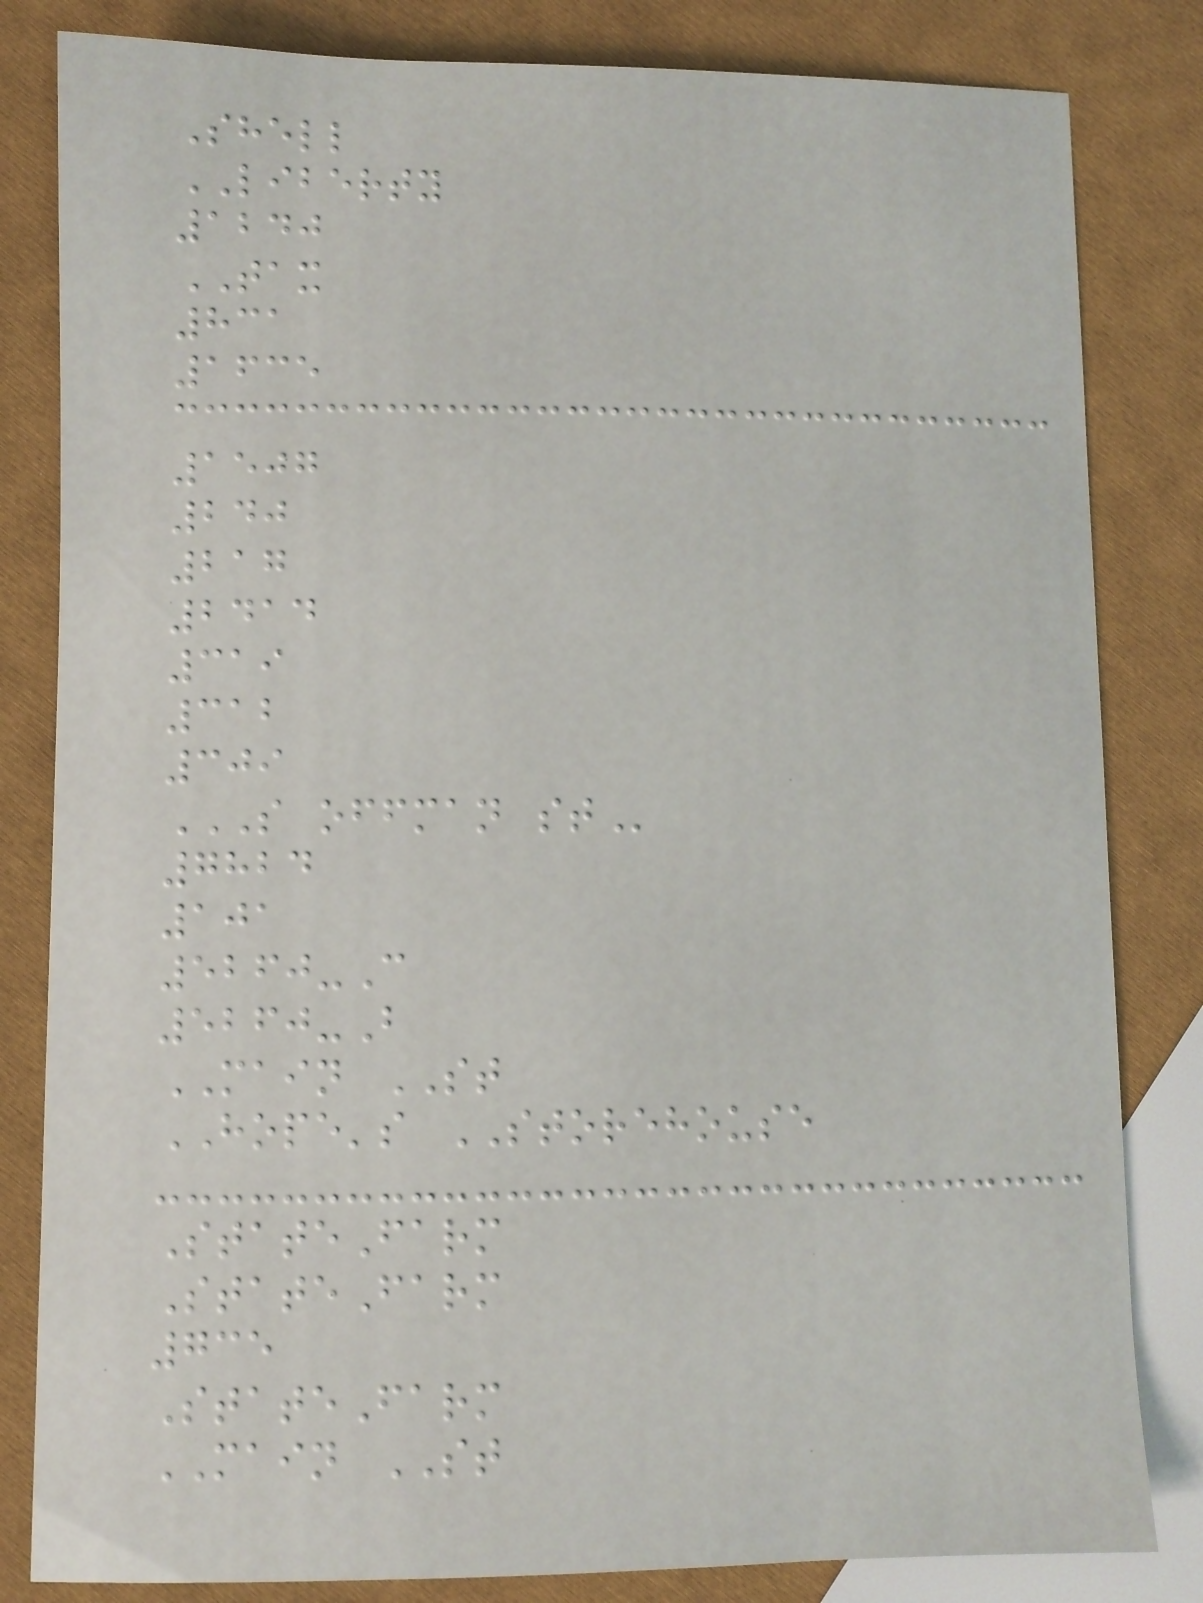Shell
LIBERTY
1240
TAX
831
1635
1507
240
217
2414
319
312
309
S OFFMAN ST
7824
101
5260-C
5260-B
MAIN ST
HOPE's STOREHOUSE
StateFarm
StateFarm
735
StateFarm
MAIN ST
